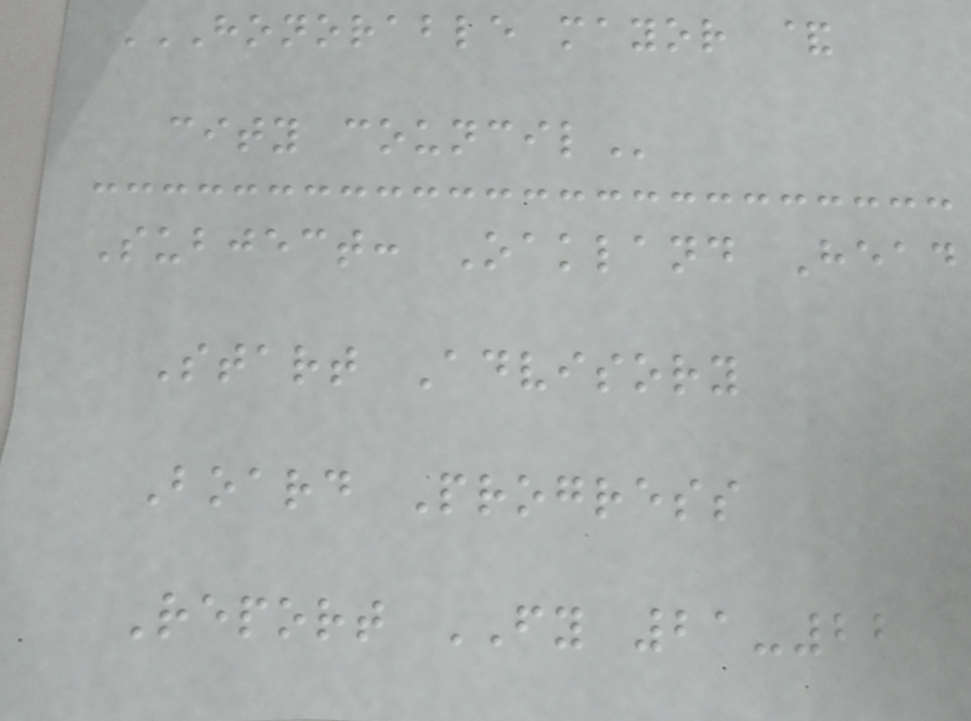HONORABLE MAYOR &
CITY COUNCIL
Subject: Oakland Head
Start Advisory
Board Progress
Report FY 21-22
